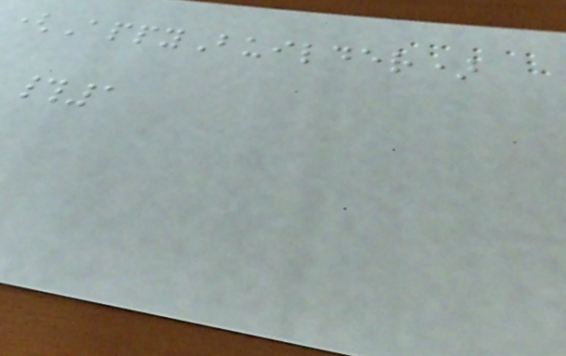(AppyBuilder)
#1
